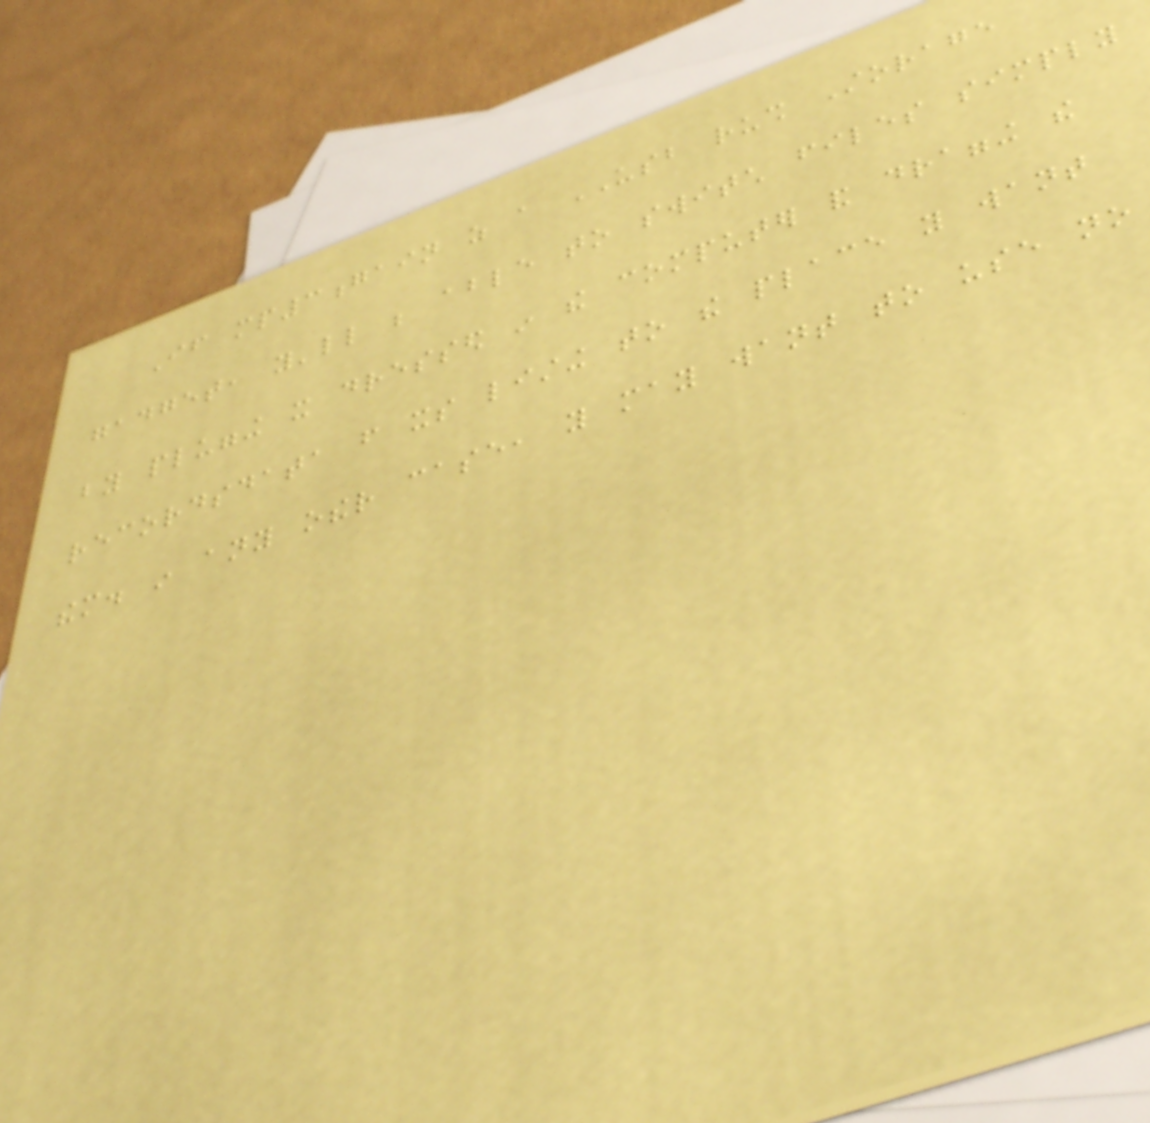If mp3gain as a USB rush Storage
gadget, you'll be able to switch files simply
by plugging it dressed in the computer and dragging the
recordsdata from its listing to the place you want
them. in any other case, you may want to use no
